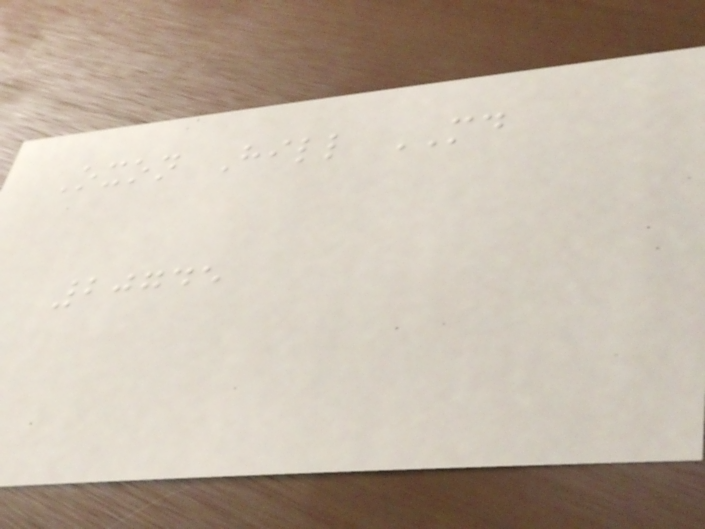Oxon Hill MD
20745
